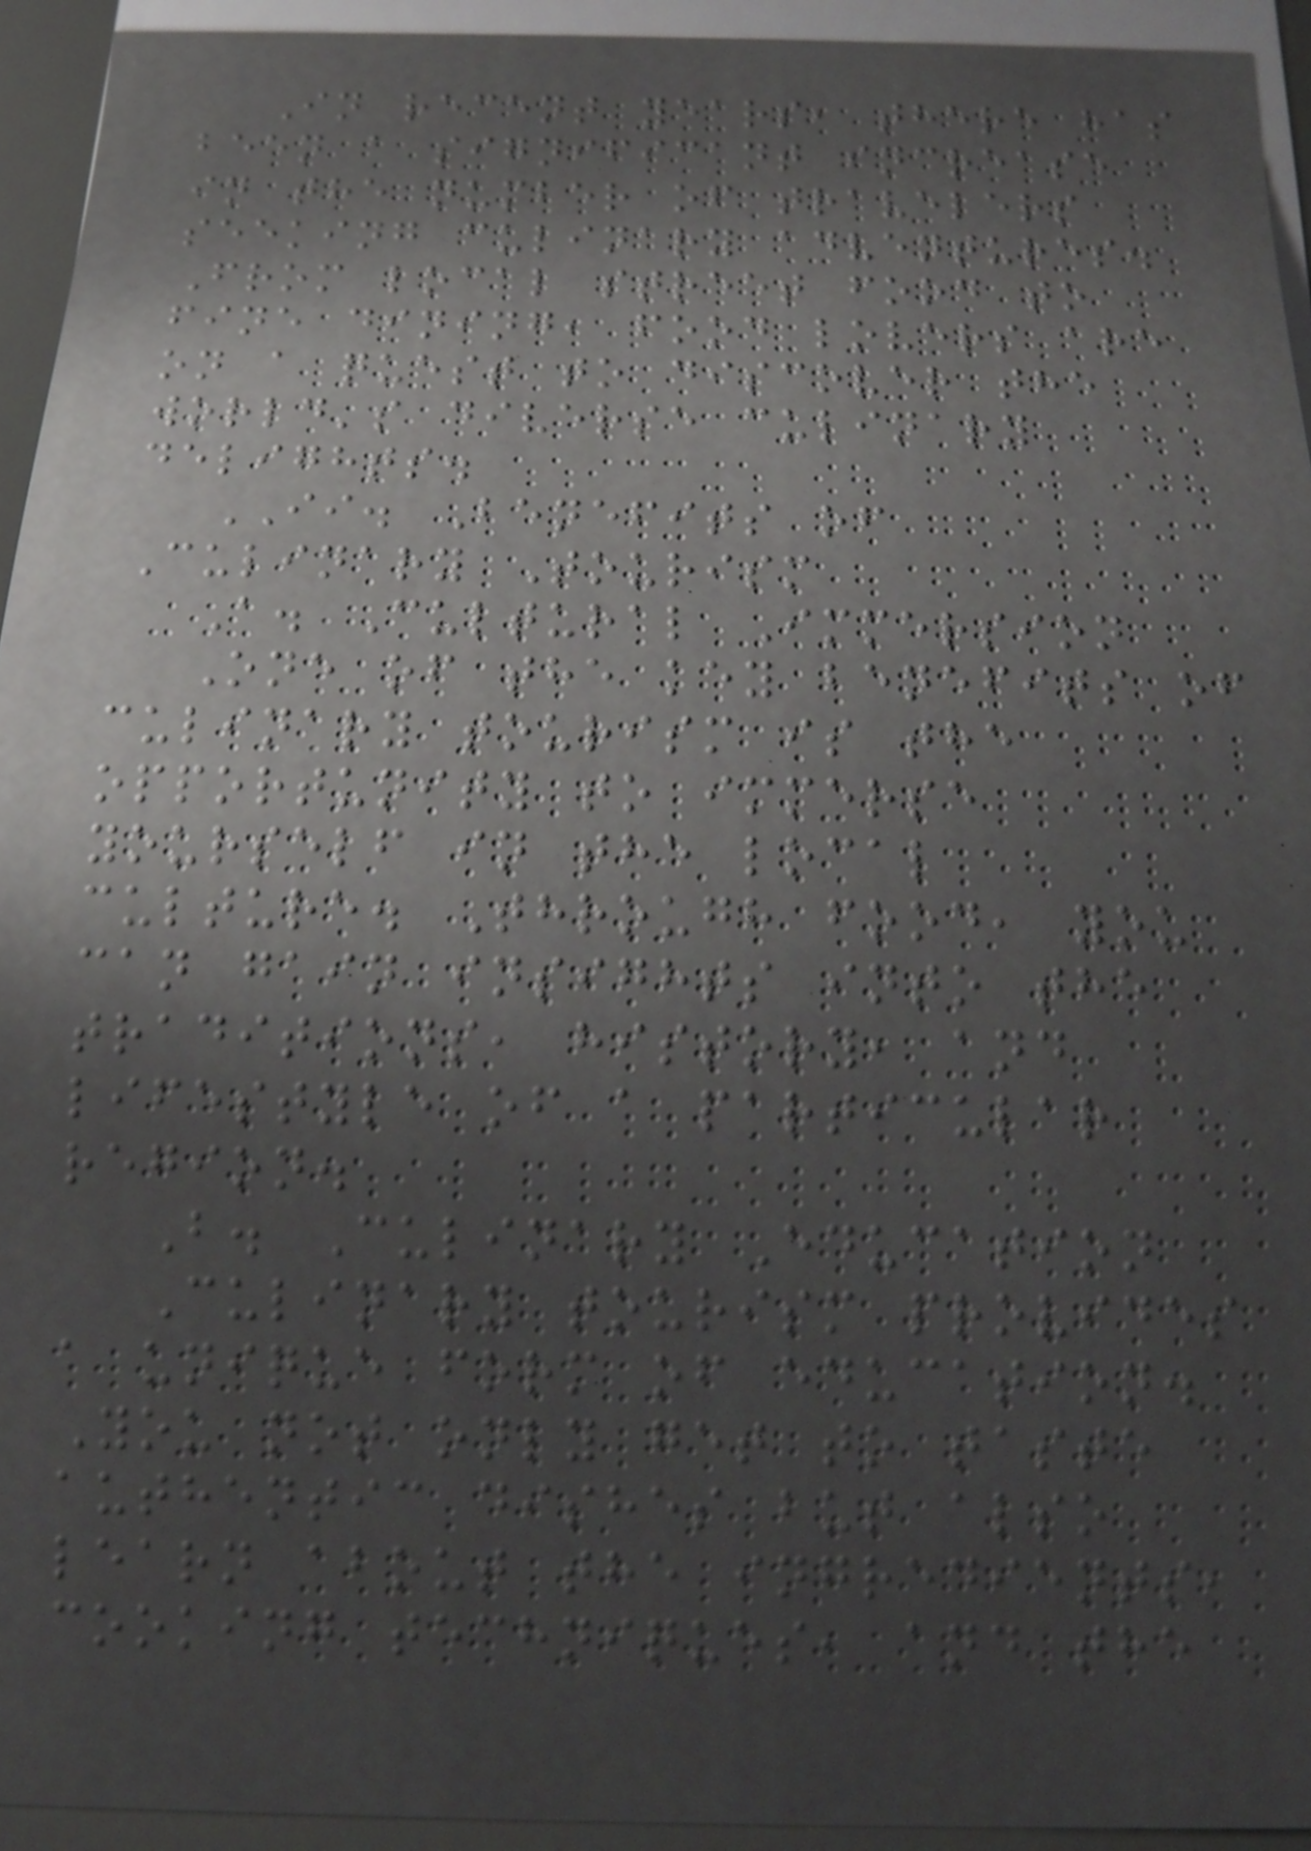In recent years, there has
been a significant increase
in the number of travelers
seeking culinary adventures.
From local street food to
fine dining, food lovers are
on a quest to discover the
world's diverse culinary
delights.
II. Benefits of
Culinary Tourism
A. Cultural Immersion
One of the key benefits of
culinary tourism is the
opportunity to immerse
yourself in the local
culture. Through food, you
can gain insights into the
traditions, history, and
lifestyle of a particular
region.
B. Culinary Education
Culinary tourism provides
a unique form of education.
You not only get to taste
authentic dishes but also
learn about the ingredients,
cooking techniques, and the
